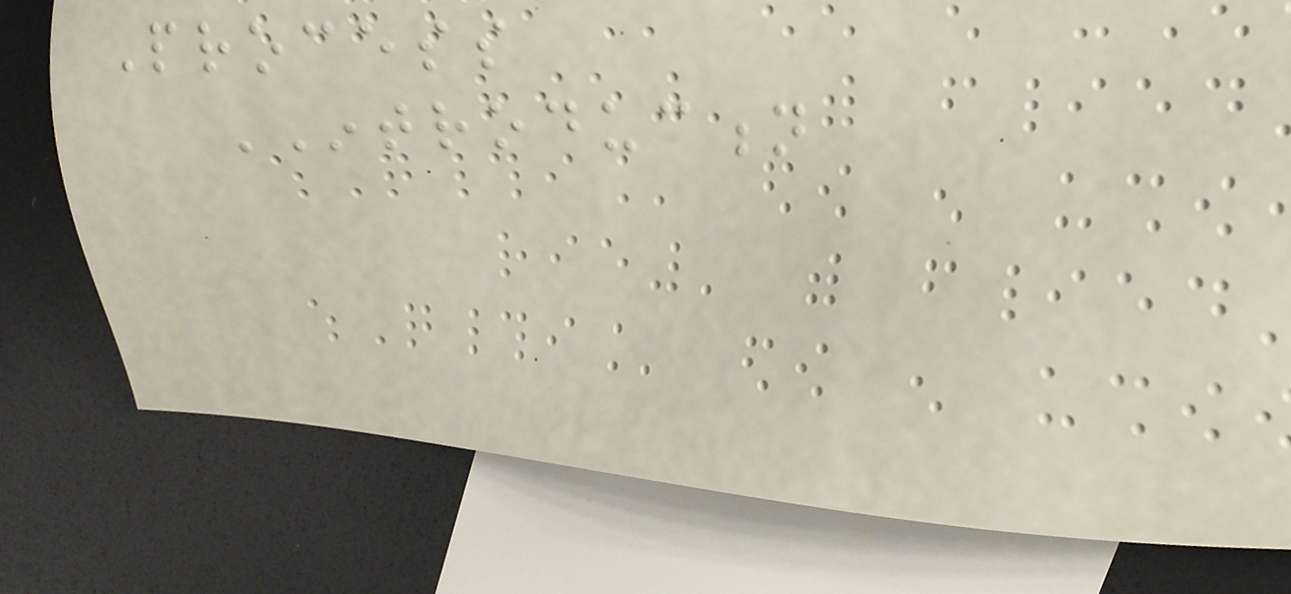Process
INTRODUCTION
